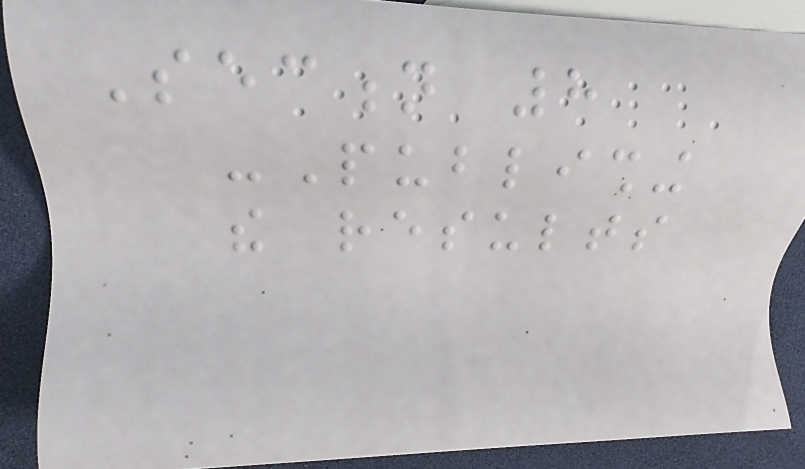Section 8
-Publishing
the results
